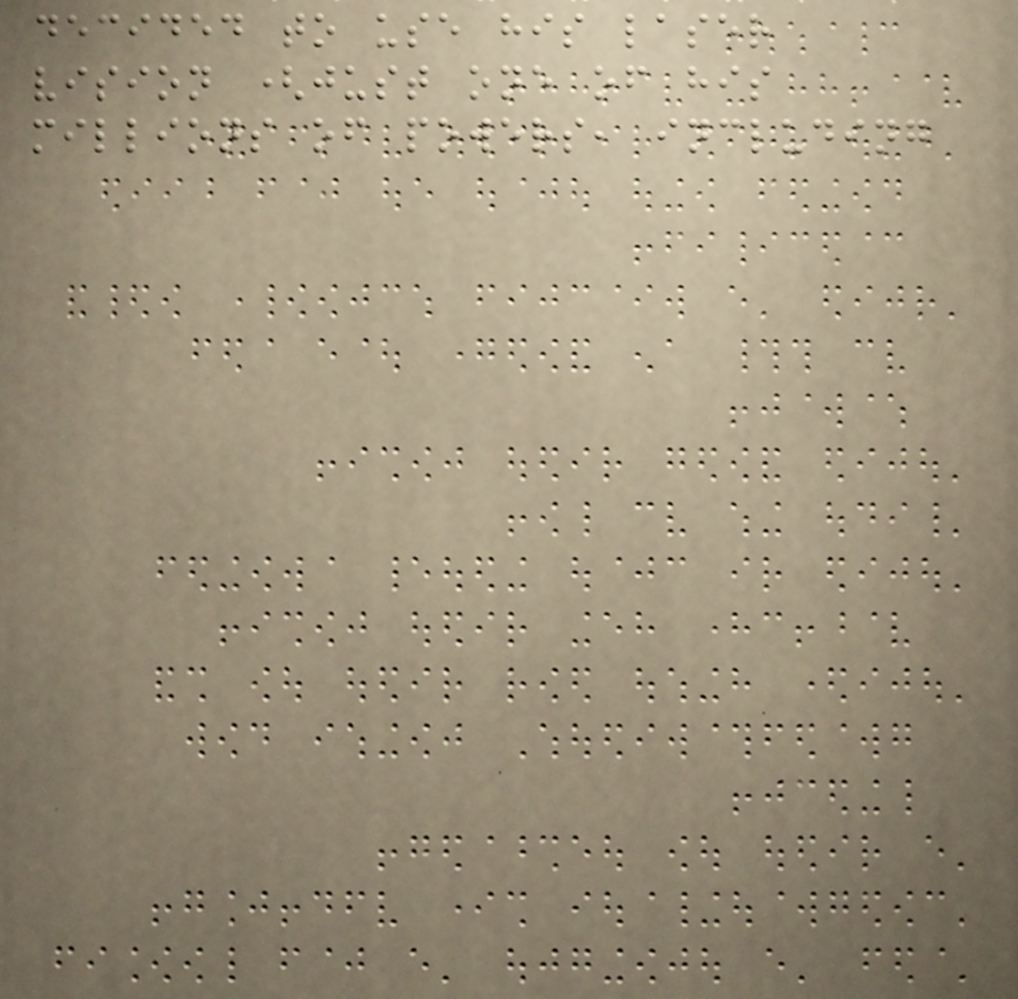decided to use his laser
vision (just one of his
millions of powers, including
